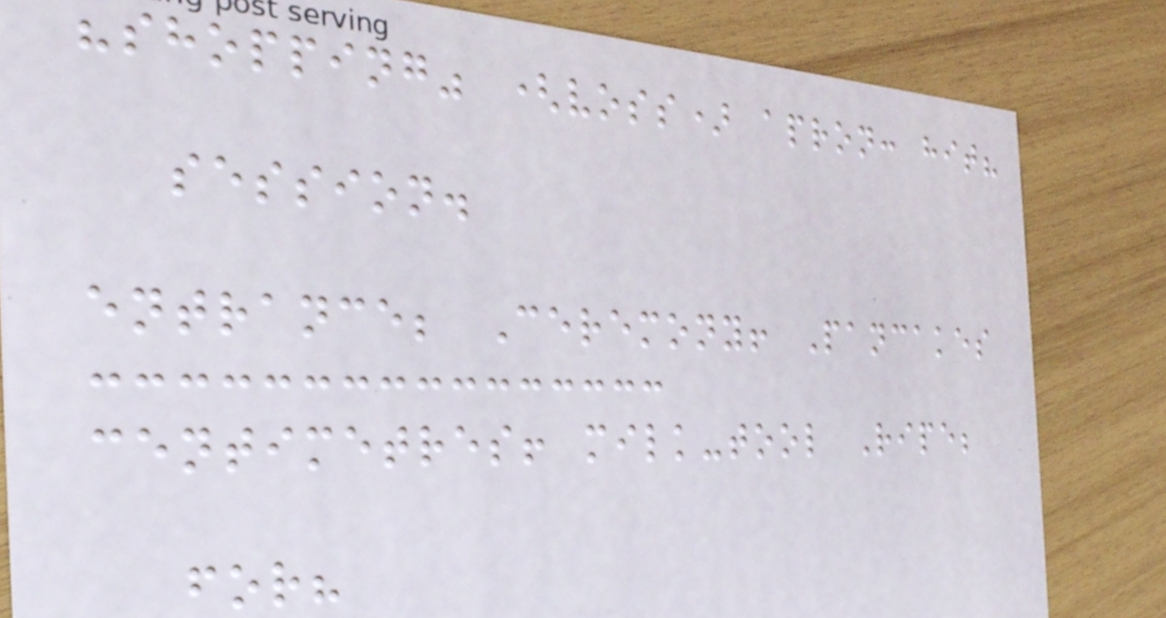"shopping" (voss) apron: hit?
session.
entrance; Ceremony! Pancakes
centimetres! milk-tool Ripe;
for?
